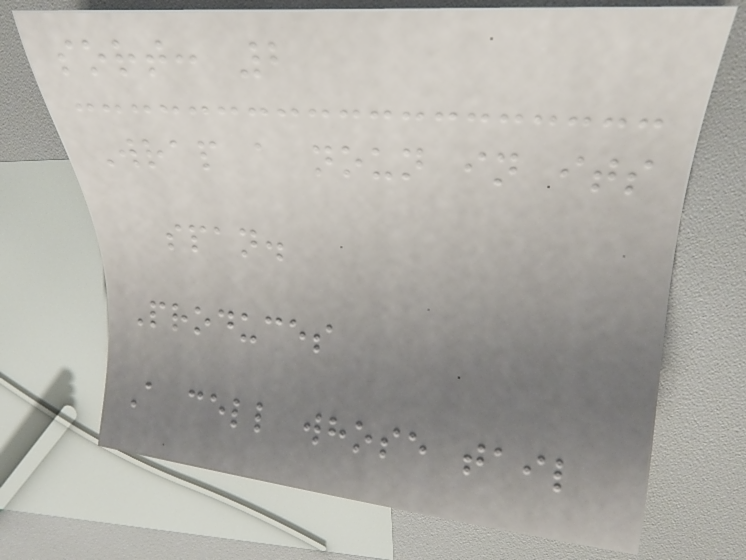sort: 2
Wrap a noun in its
span.
Produces
A cell whose tail
